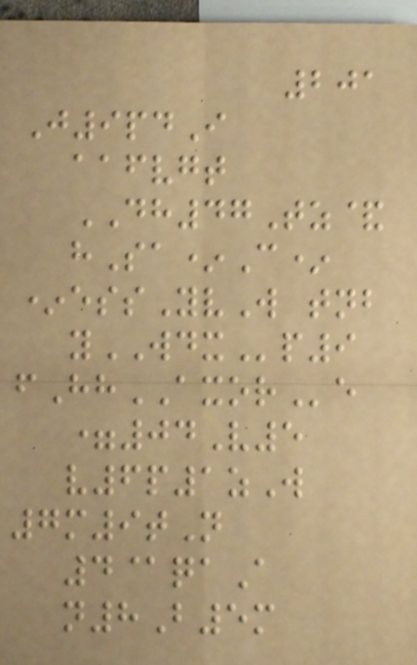201
J9pdI
aafvgt
DH47Tz&
hSa*C*
*essYvW tnb
yWDXp9
fHhAXORe
=04V5
v6p1zW
7m9tN
4@qaA
n8B5m
